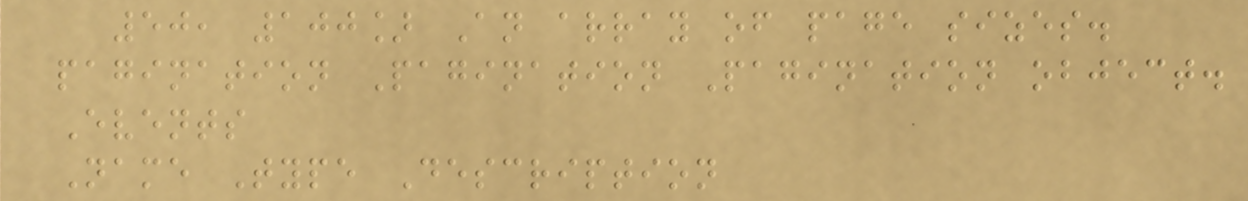50, 100] An array of page sizes.
pagination Pagination Pagination object.
Events
Name Type Description
